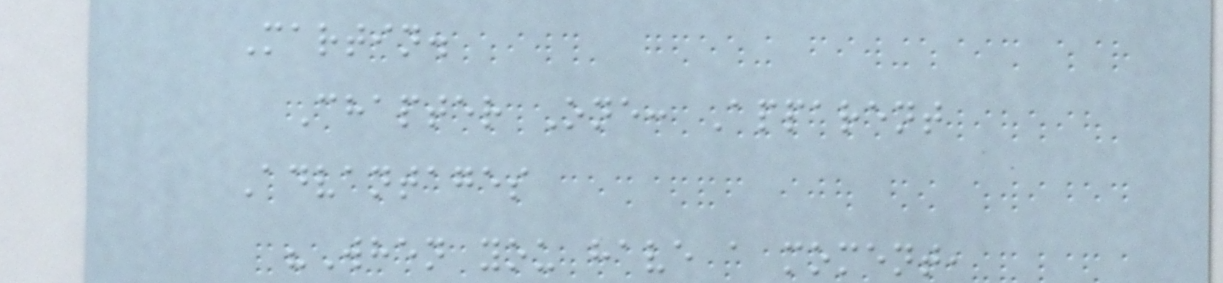Martin.
Chapter One: Apparent
Advantages
"When you have a moment,
